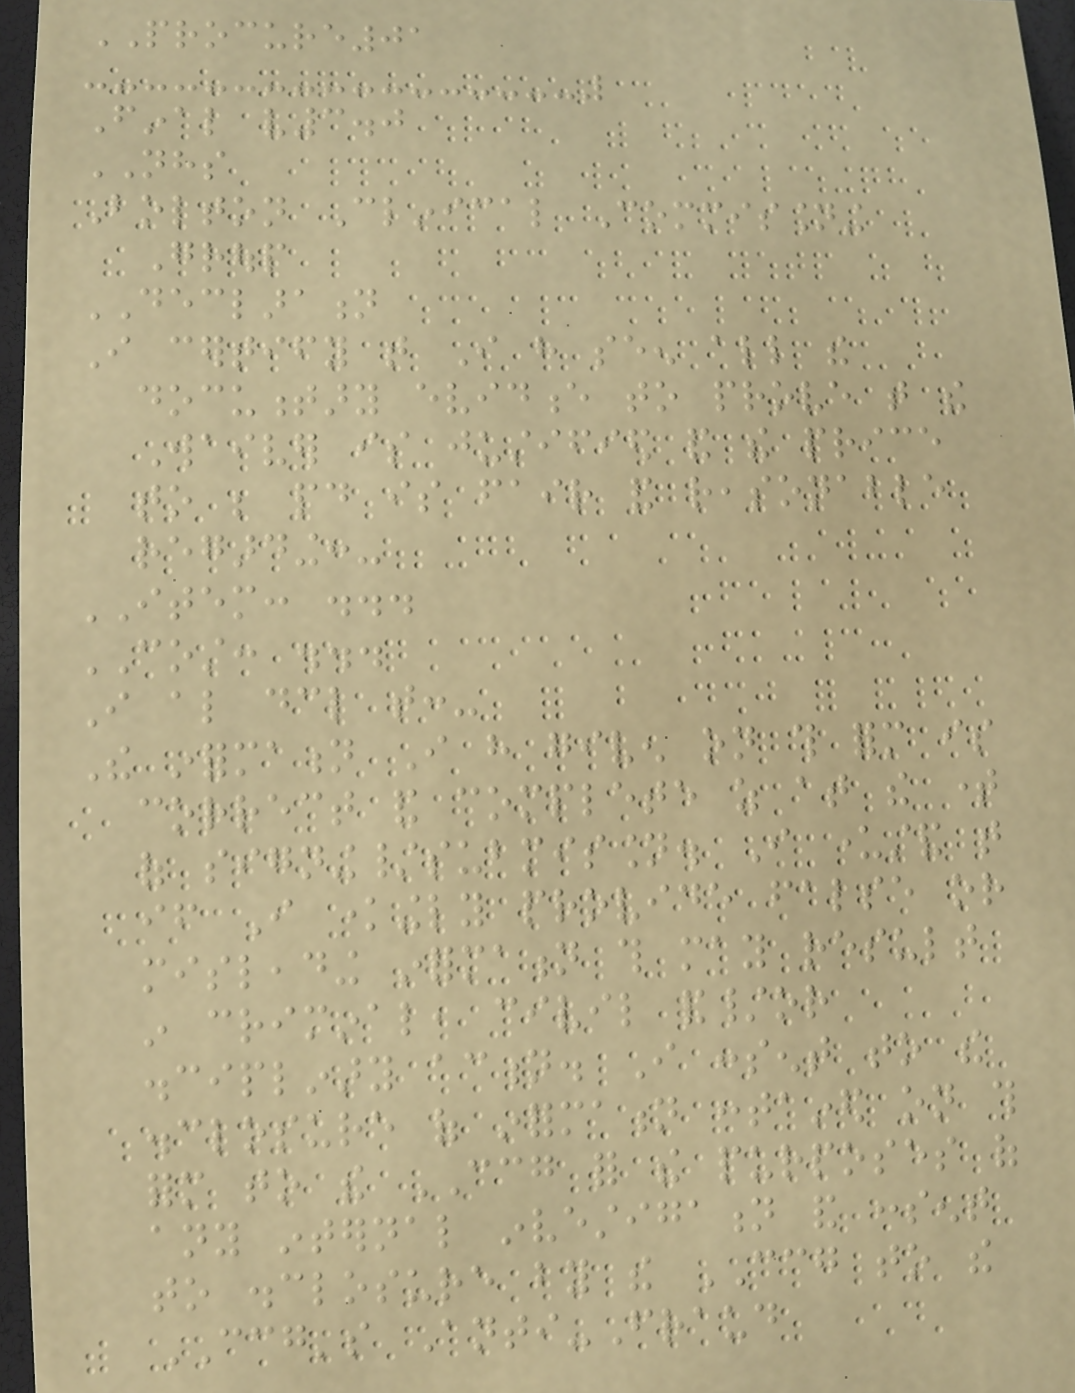PROCURE01
Final v3.0
NHS
Bolton Clinical Commissioning
Group
DECLARATION
I certify that I have seen all the
documentary evidence to prove that the
Waiver is justified and the price
to be paid is fair and reasonable
regarding:-
ITEM: ...
COST: ...
I also declare that:-
The information I have given on this form is
correct and complete as at the time
of signing/submission. I understand that
if I knowingly provide false or
misleading information this may result
in criminal, civil and/or
disciplinary action. I consent to the
disclosure of information contained on this
form to the CCG for the purposes of
any internal investigation and consent
to disclosure by the CCG to the
CCG's Anti-Fraud
